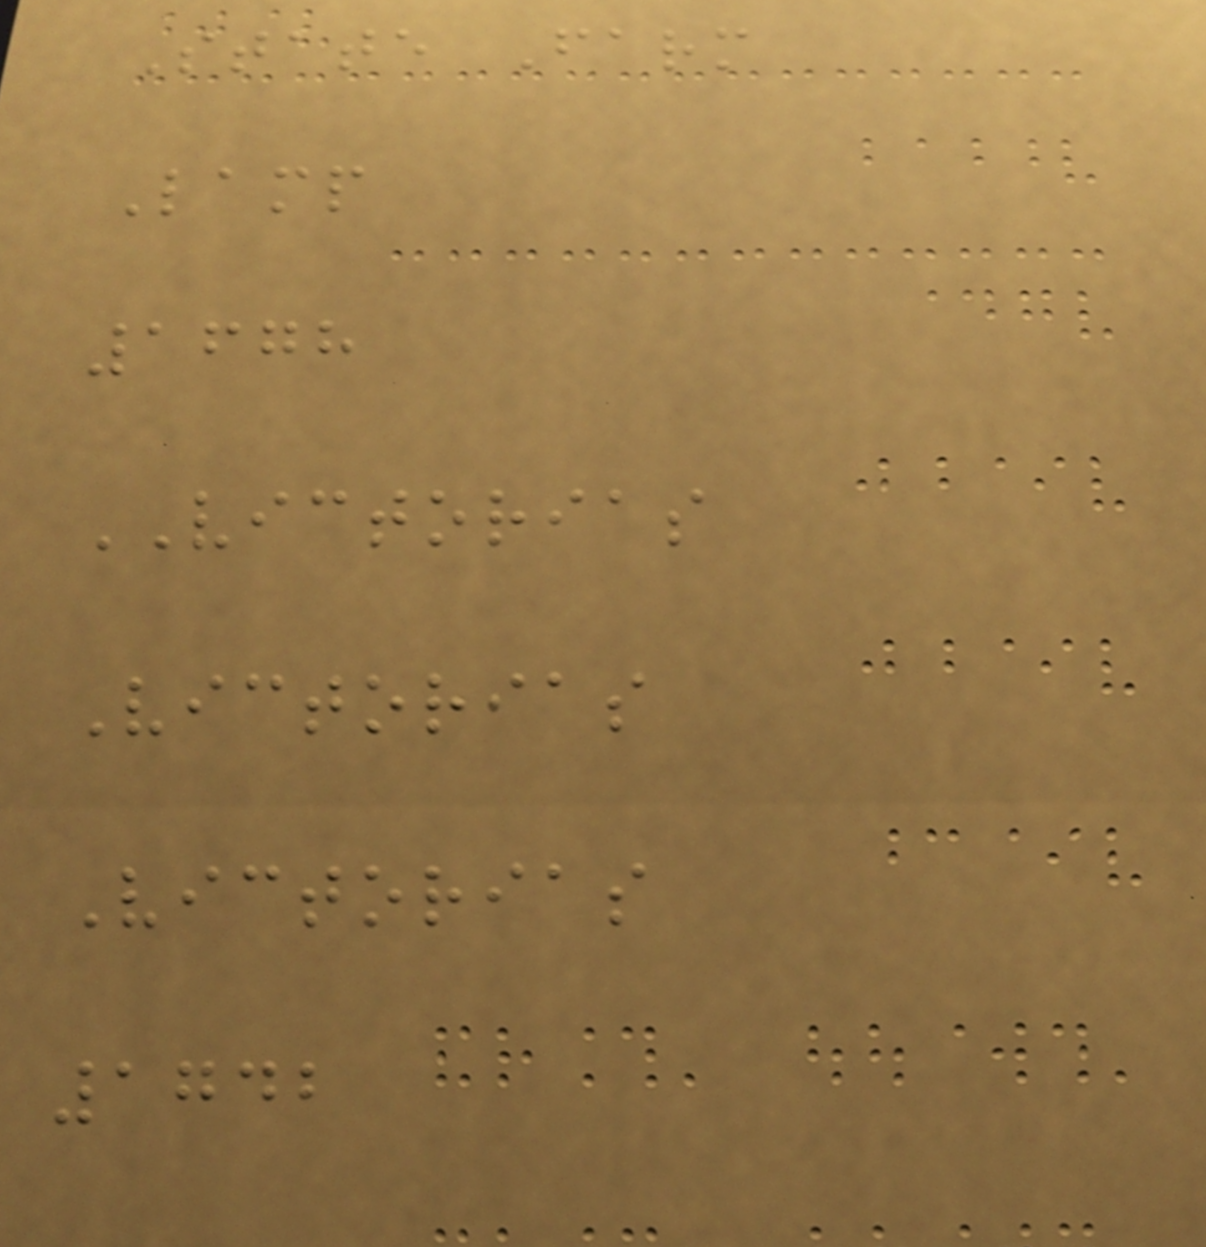State Farm
Lamp
1678
VICTORIAS
Victorias
Victorias
1742
